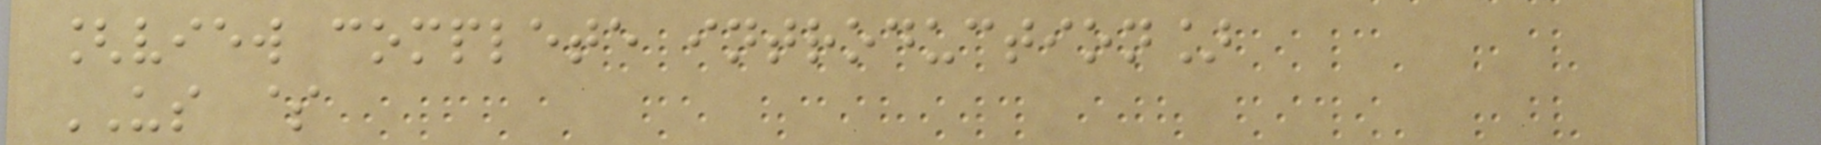[view complete introduction]
US $
